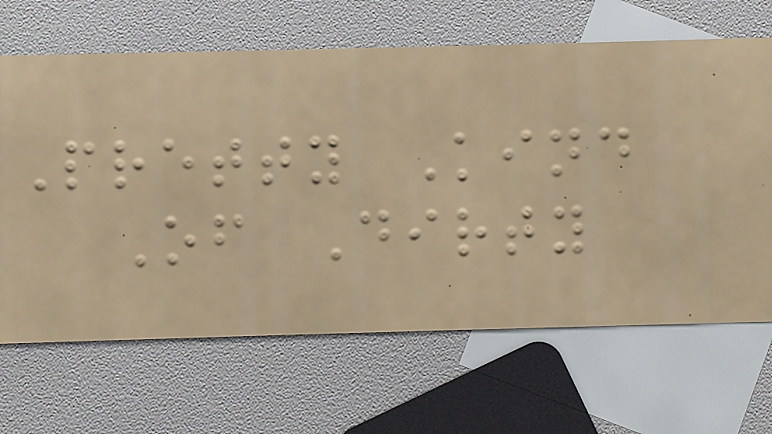Pretty Kind
Of Dirty
